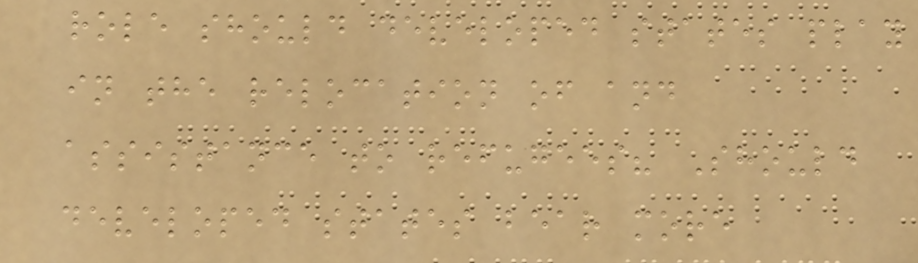role should developed states play
in the relocation of and
assistance to refugees? Should
developed states bear more
